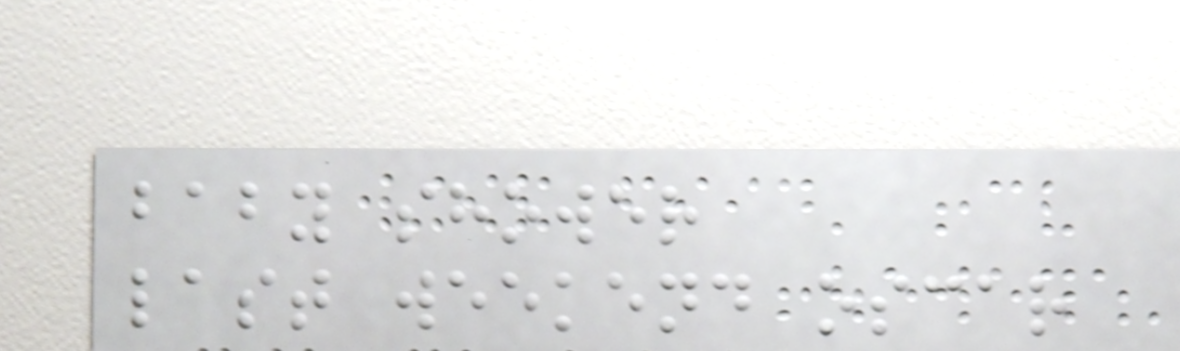baby shower
last weekend oscar
